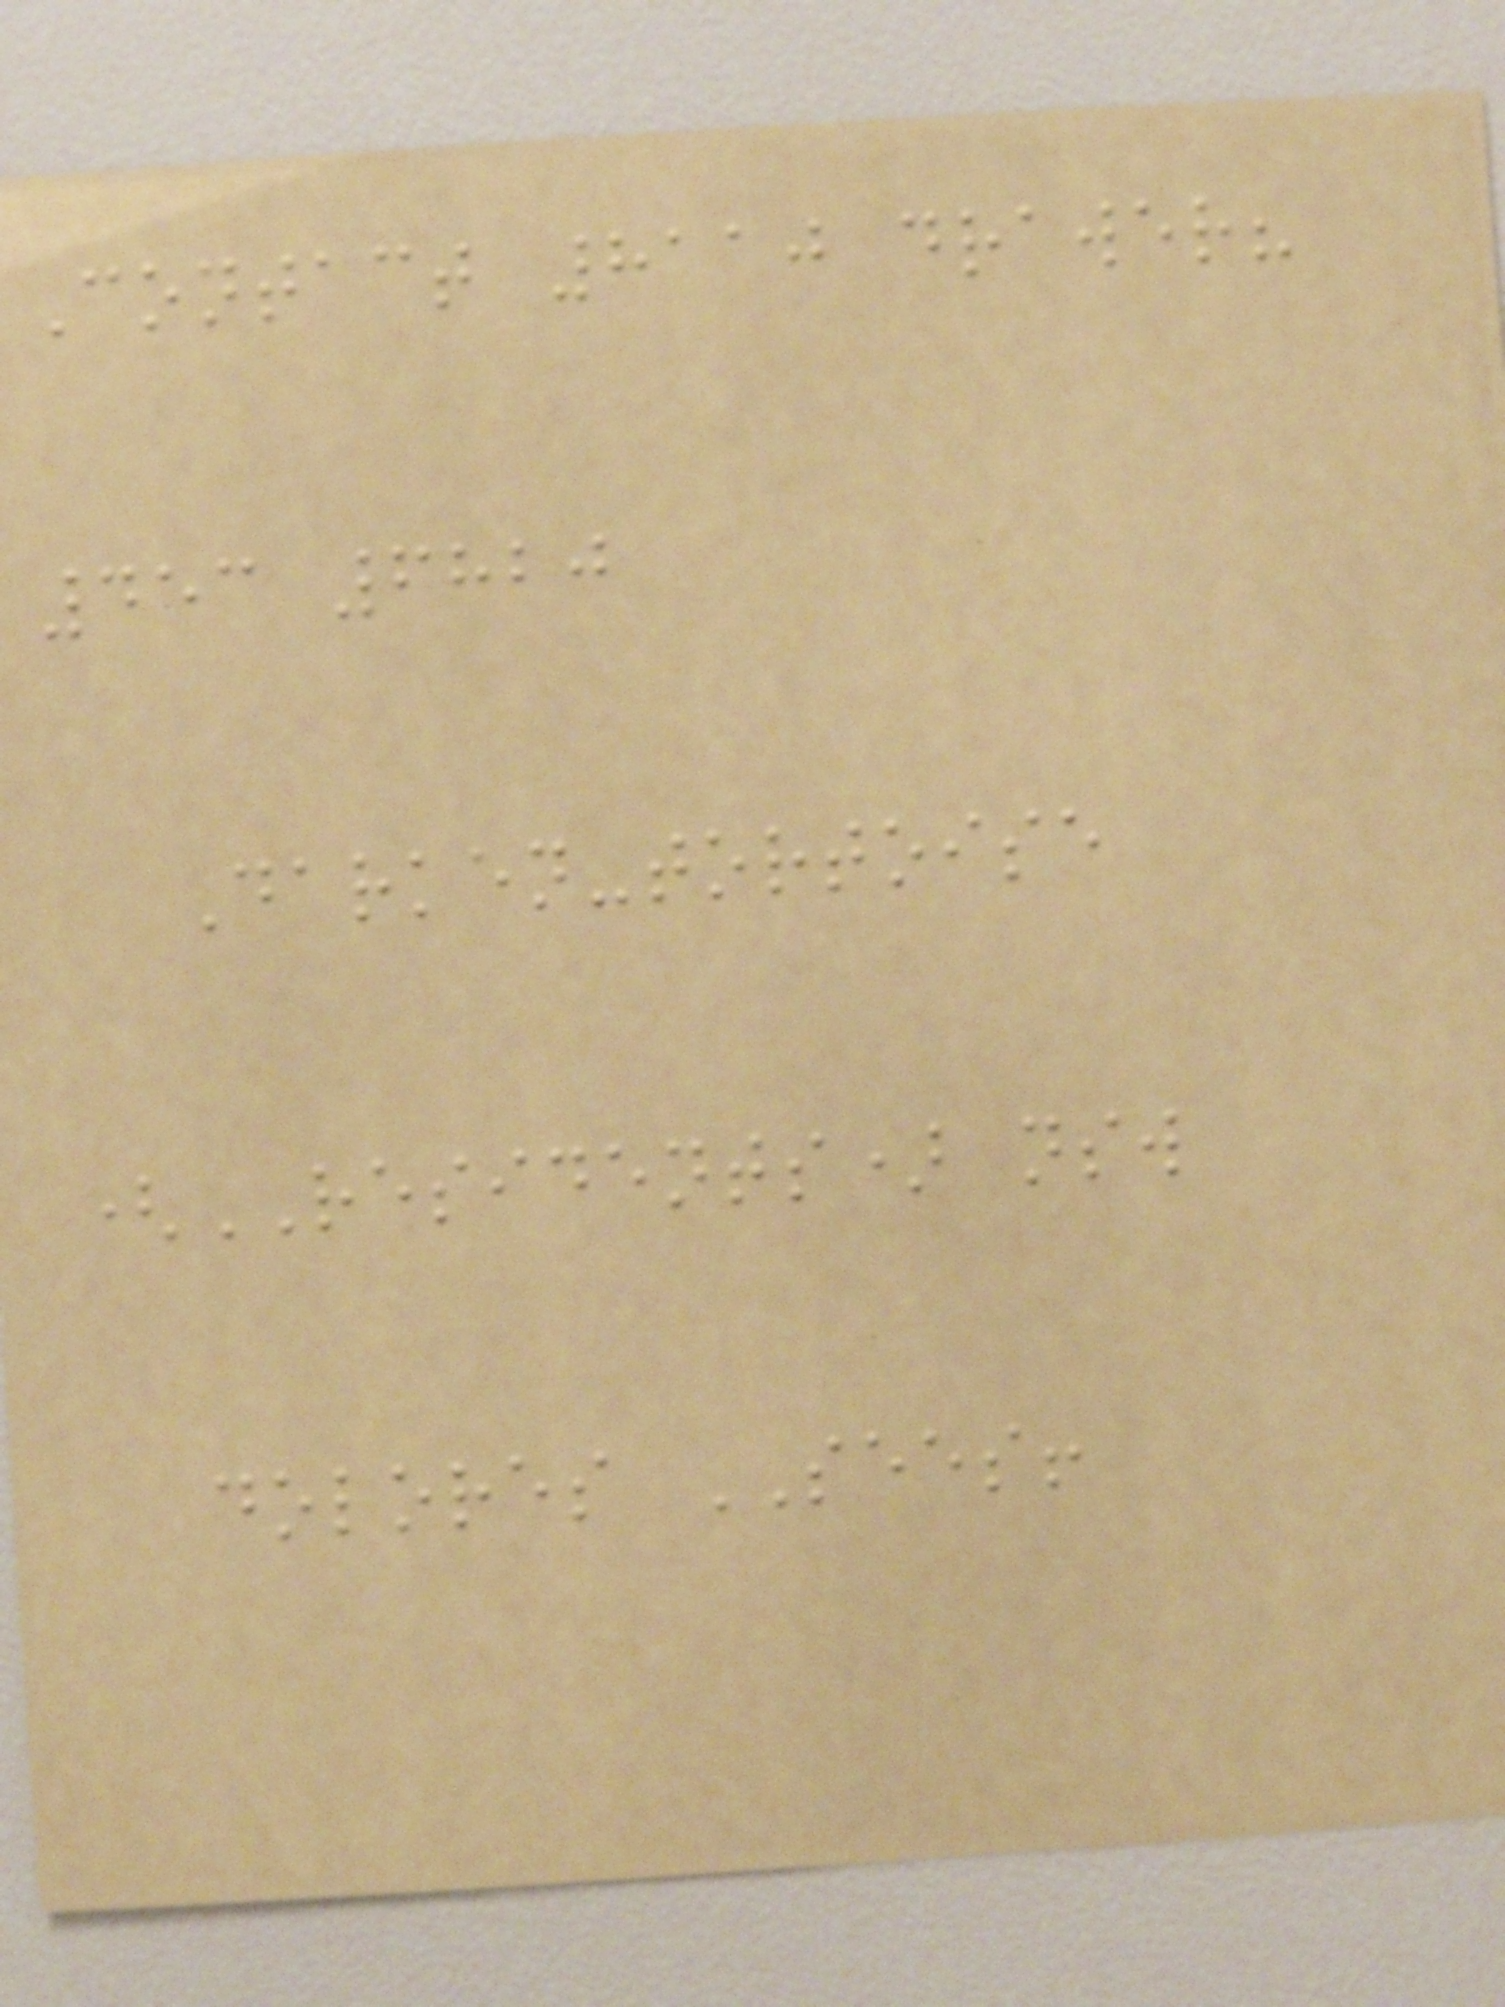Contact 8110 drawer?
453 6820
Darken-tortoise
(RESIDENTS) nsw
dolores SEES!
